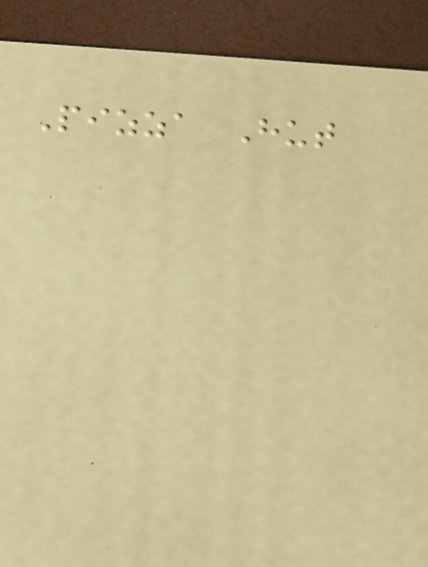Pizza Hut
